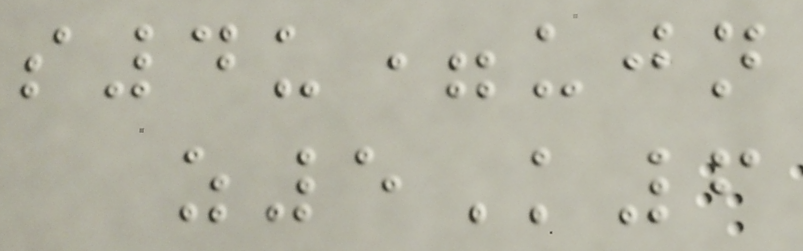s4u=ujn
z5K6
